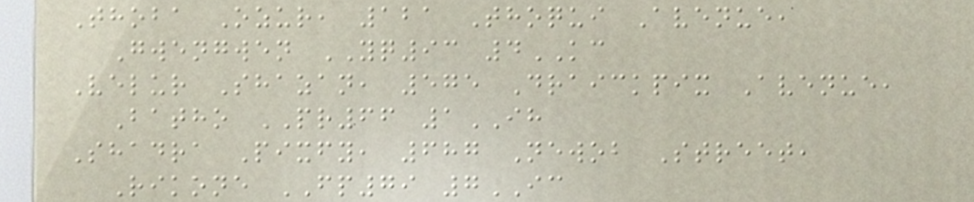Thoba Ozur, 121 Thoqui Avenue,
Gwengwen YQ93 4KC
Velur Shazan, 575 Draickpix Avenue,
Batho PR66 1IH
Shadra Pixfy, 687 Newob Street,
Rikone FP79 7IC
